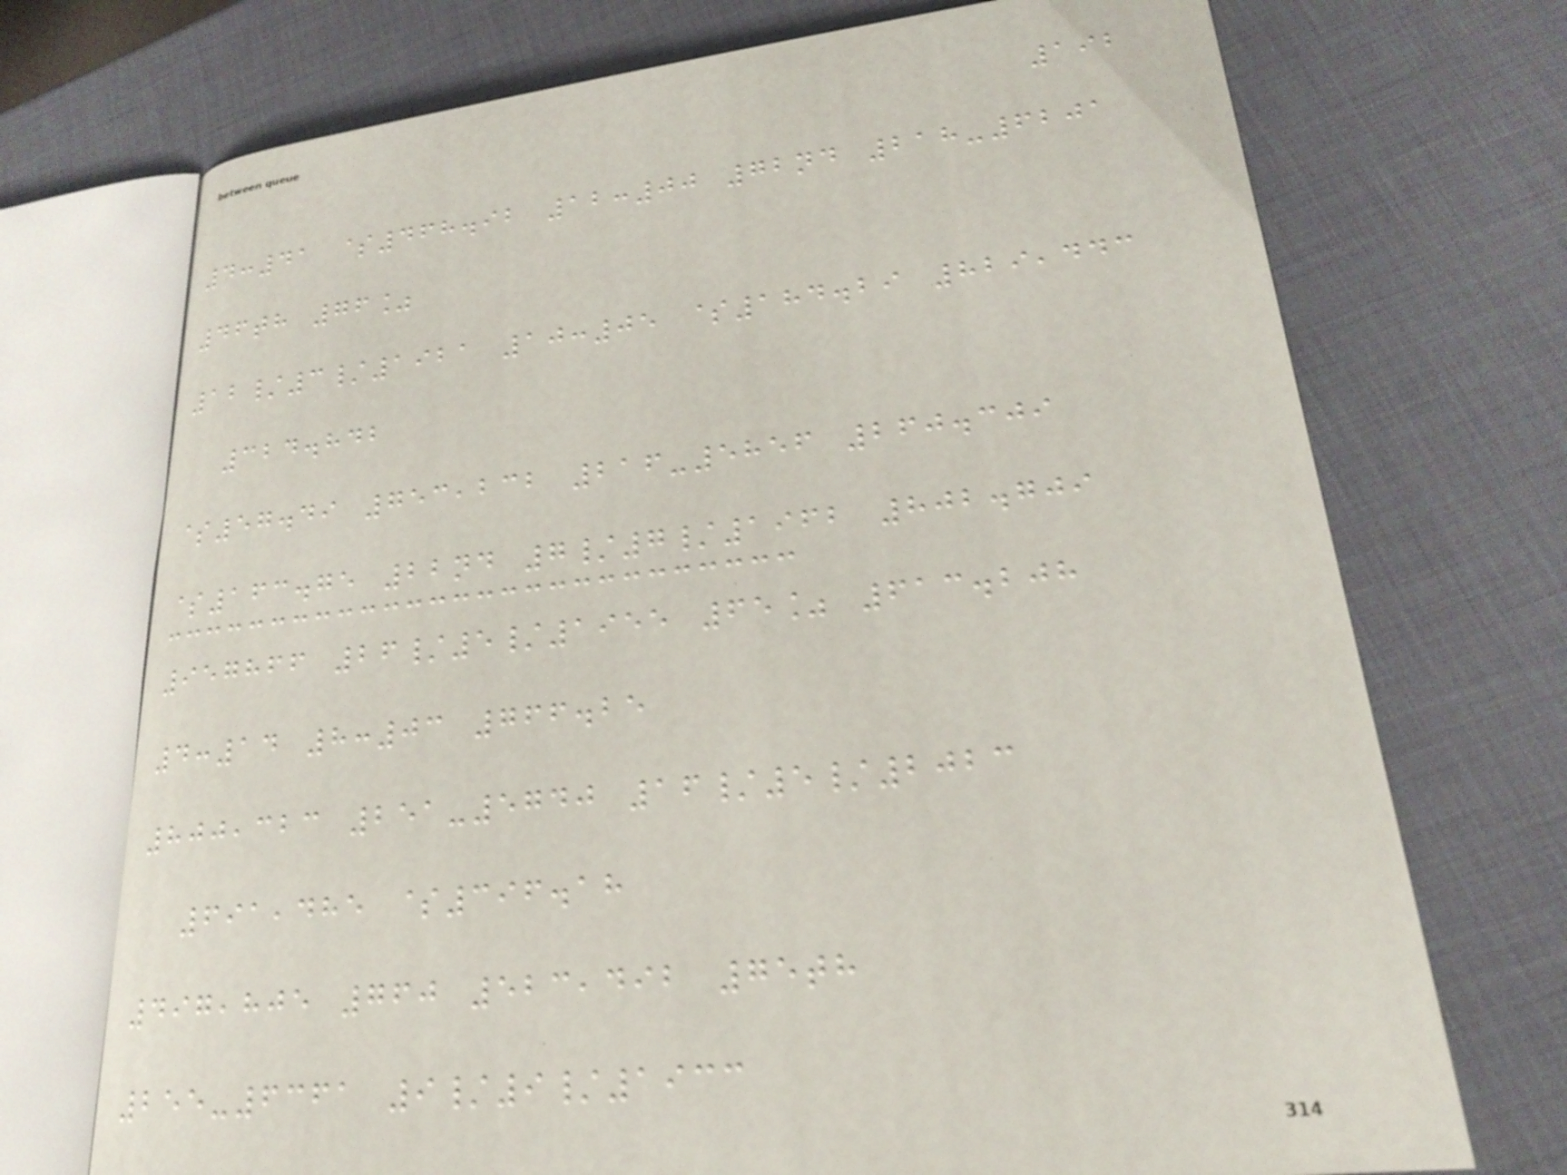192
4:41 $468.92 12:00 72nd 218-6201
46th 76%
12/3/1921 10:05 $184.29 829,443
324.842
$57.49 753,232 216-5856 260.309
$163.75 22nd 7/7/1962 802.709
957866 26/5/1955 65% 613.208
4:14 8:03 766.25
800,323 251-5740 16/5/2023
691,485 $396.18
497,805 760 523,492 75th
255-6361 9/9/1933
